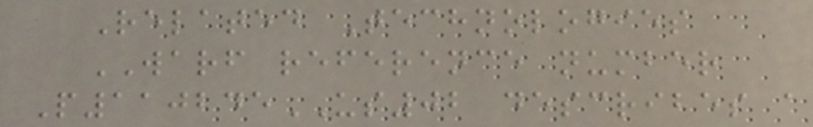Related Technologies
WARF reference number
P110245US02 describes a
